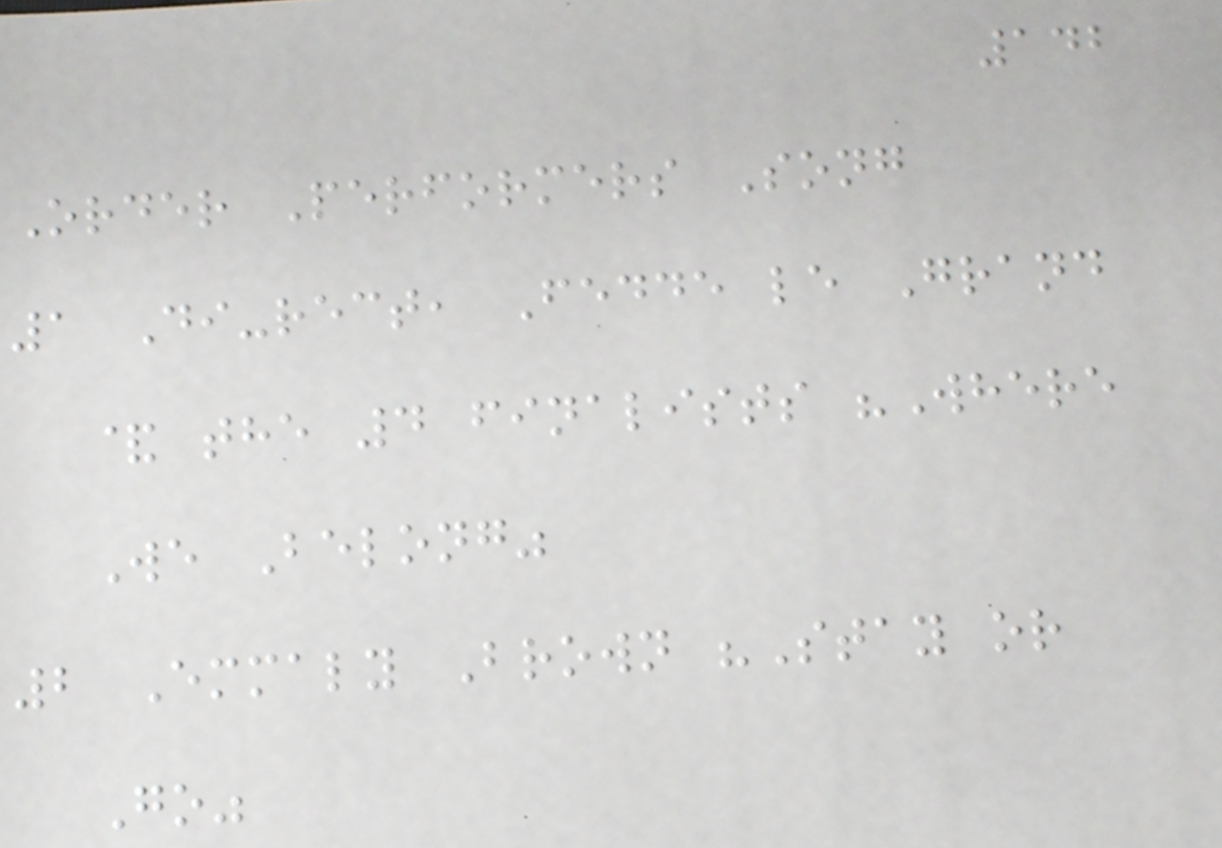142
Order Performers Song
1 Di-rect, Fedde le Grand
& the 4 finalists "Where
We Belong"
2 Emmaly Brown "Stay or
Go"
